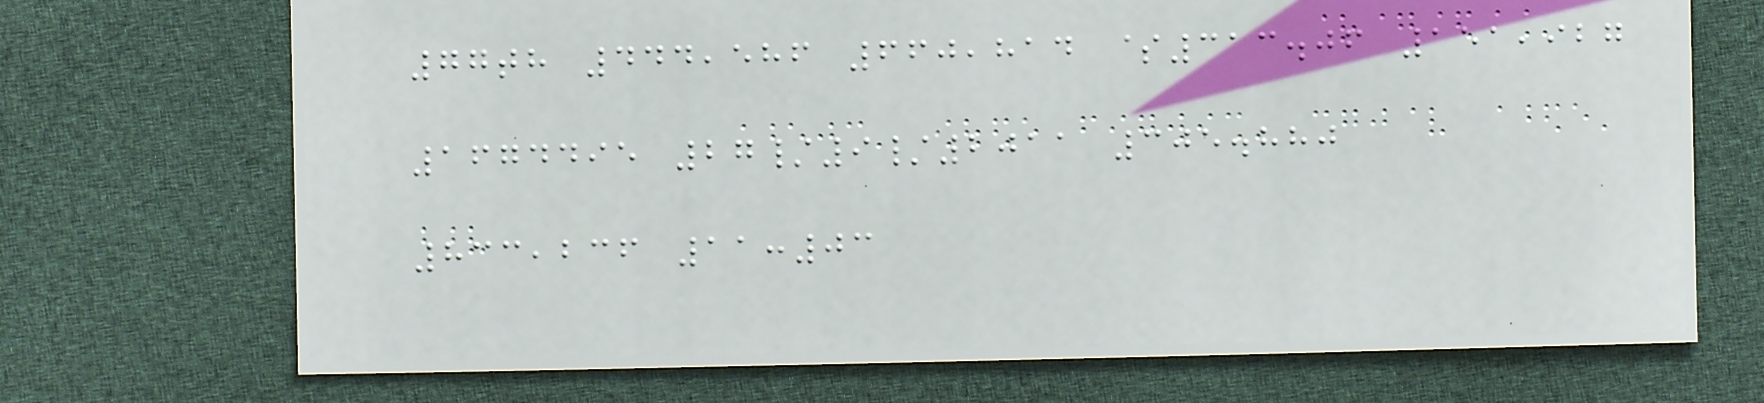77th 444,586 660,814 $313.06 151,927
1674495 27/9/2011 305.880
833,236 11:03
